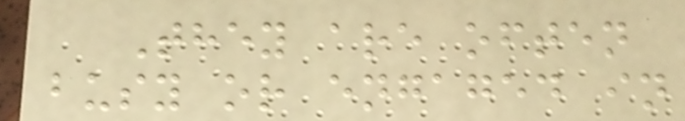They are often
busy or engaged in
